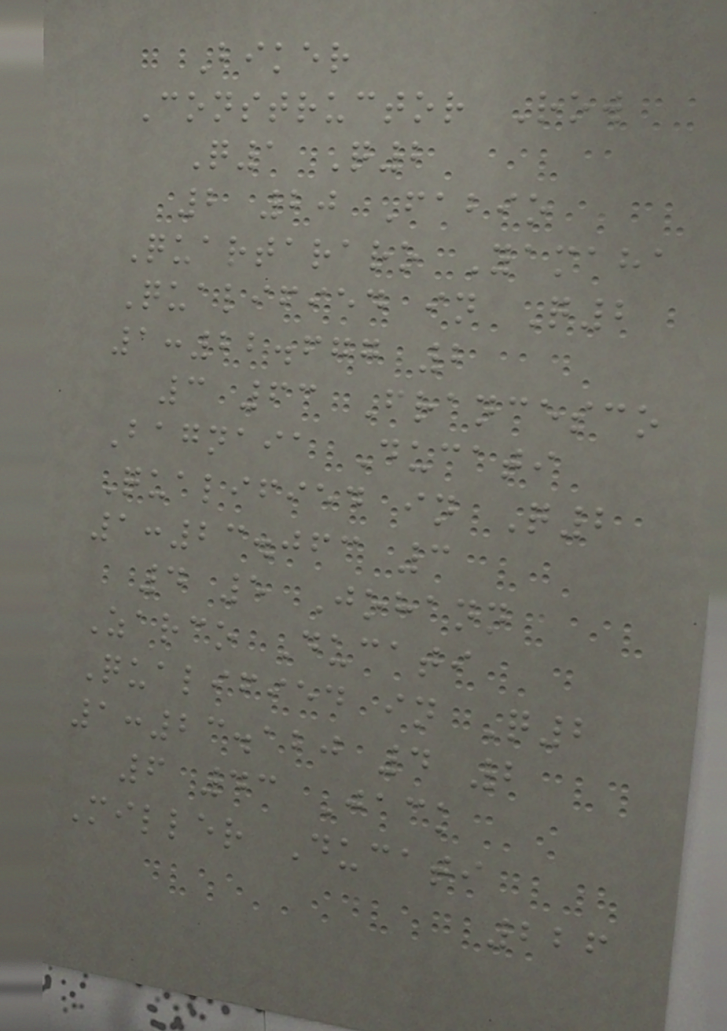Biker
Constructor Row
Q1 Q2
2 20 Fabio
Quartararo Yamaha
Qualified in Q2
1:22.677 2
3 63 Francesco
Bagnaia Ducati
Qualified in Q2
1:23.063 3
4 5 Johann
Zarco Ducati
Qualified in Q2
1:23.120 4 2
6 43 Jack
Miller Ducati
226
